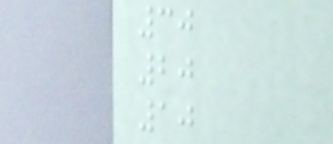30
20
10
